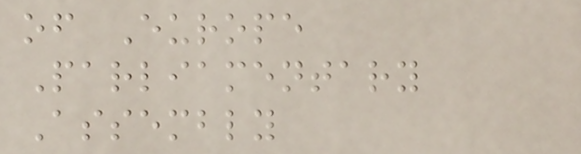of Europe
Parliamentary
Assembly
